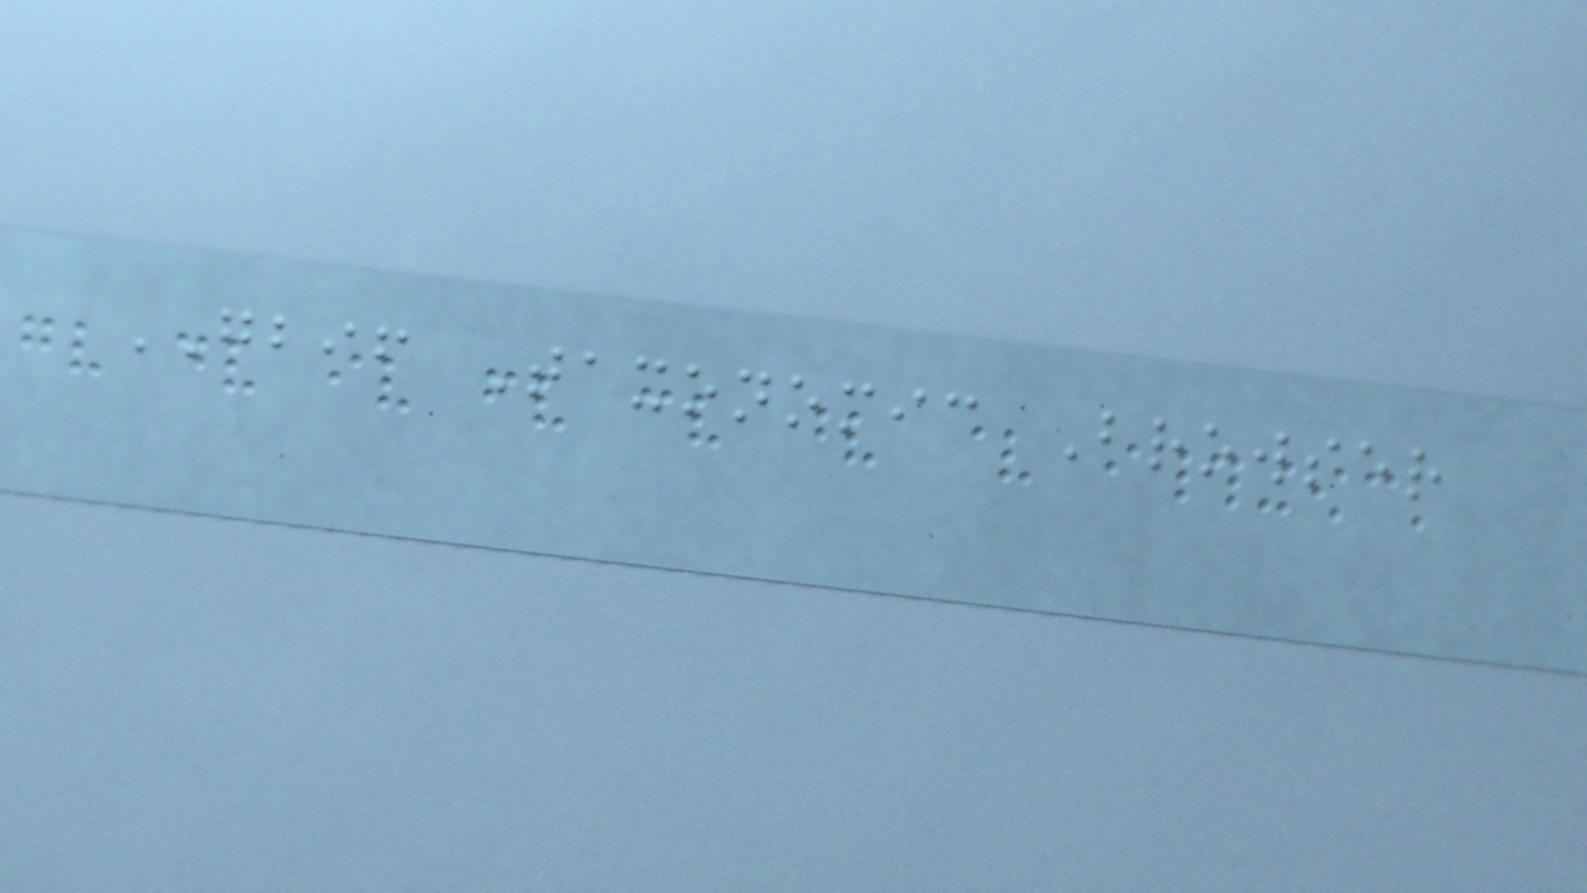GBIF Taxonomic Browser
